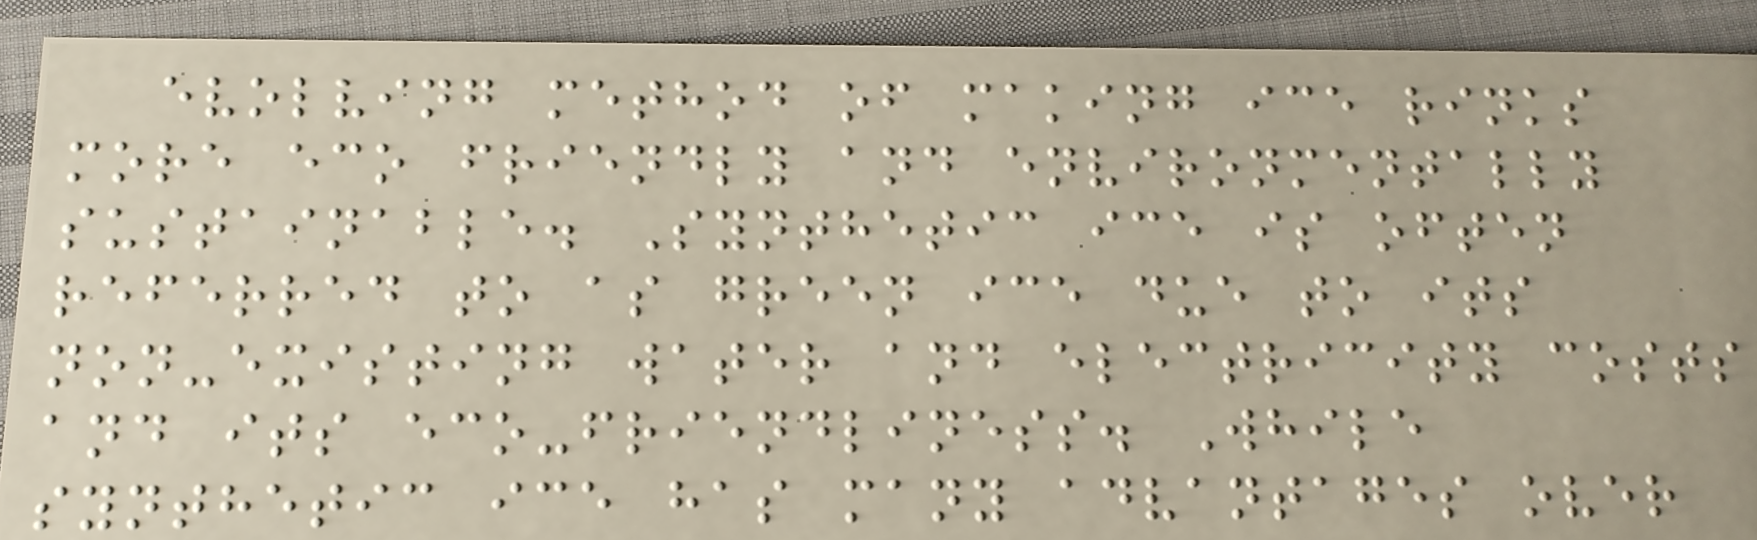evolving method of making ice rinks
more eco friendly and environmentally
sustainable. Synthetic ice is often
referred to as green ice due to its
non-existing water and electricity costs
and its eco-friendliness. While
synthetic ice has many advantages over
